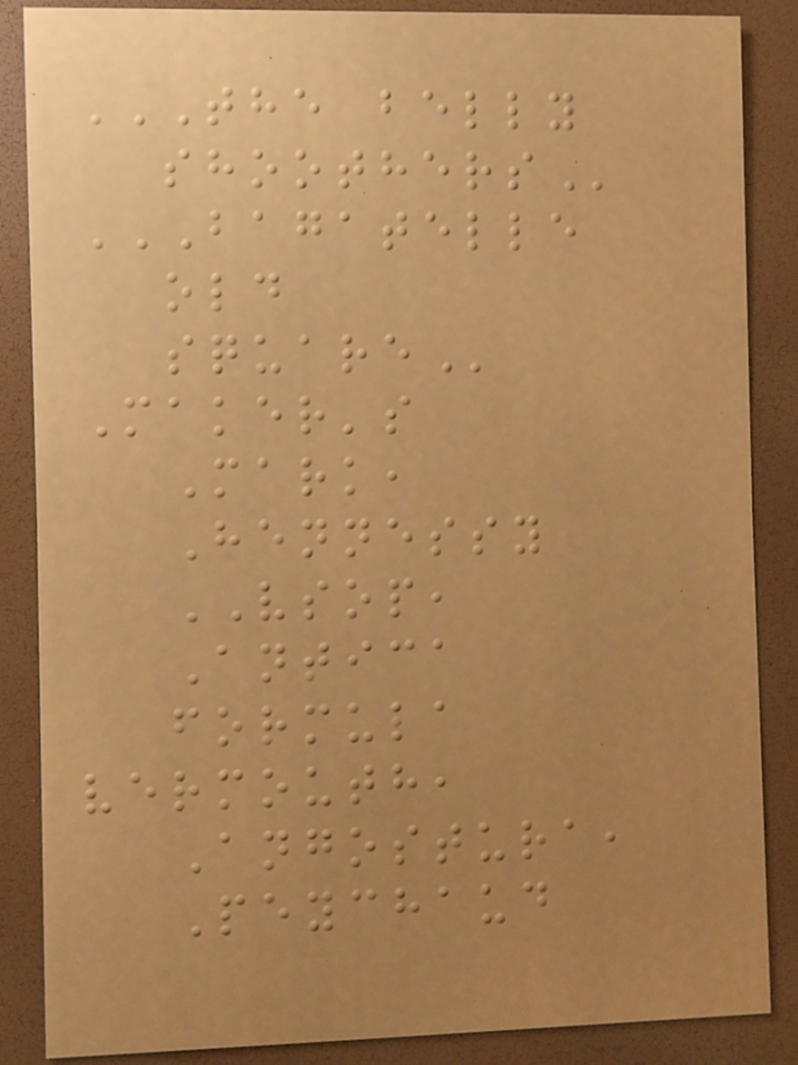THE BELLY
SHOOTHERS
BAGATELLE
OLD
SQUARE
Maker's
Mark,
Hennessy
VSOP,
Antica
formula
vermouth,
Angostura,
Peychaud
